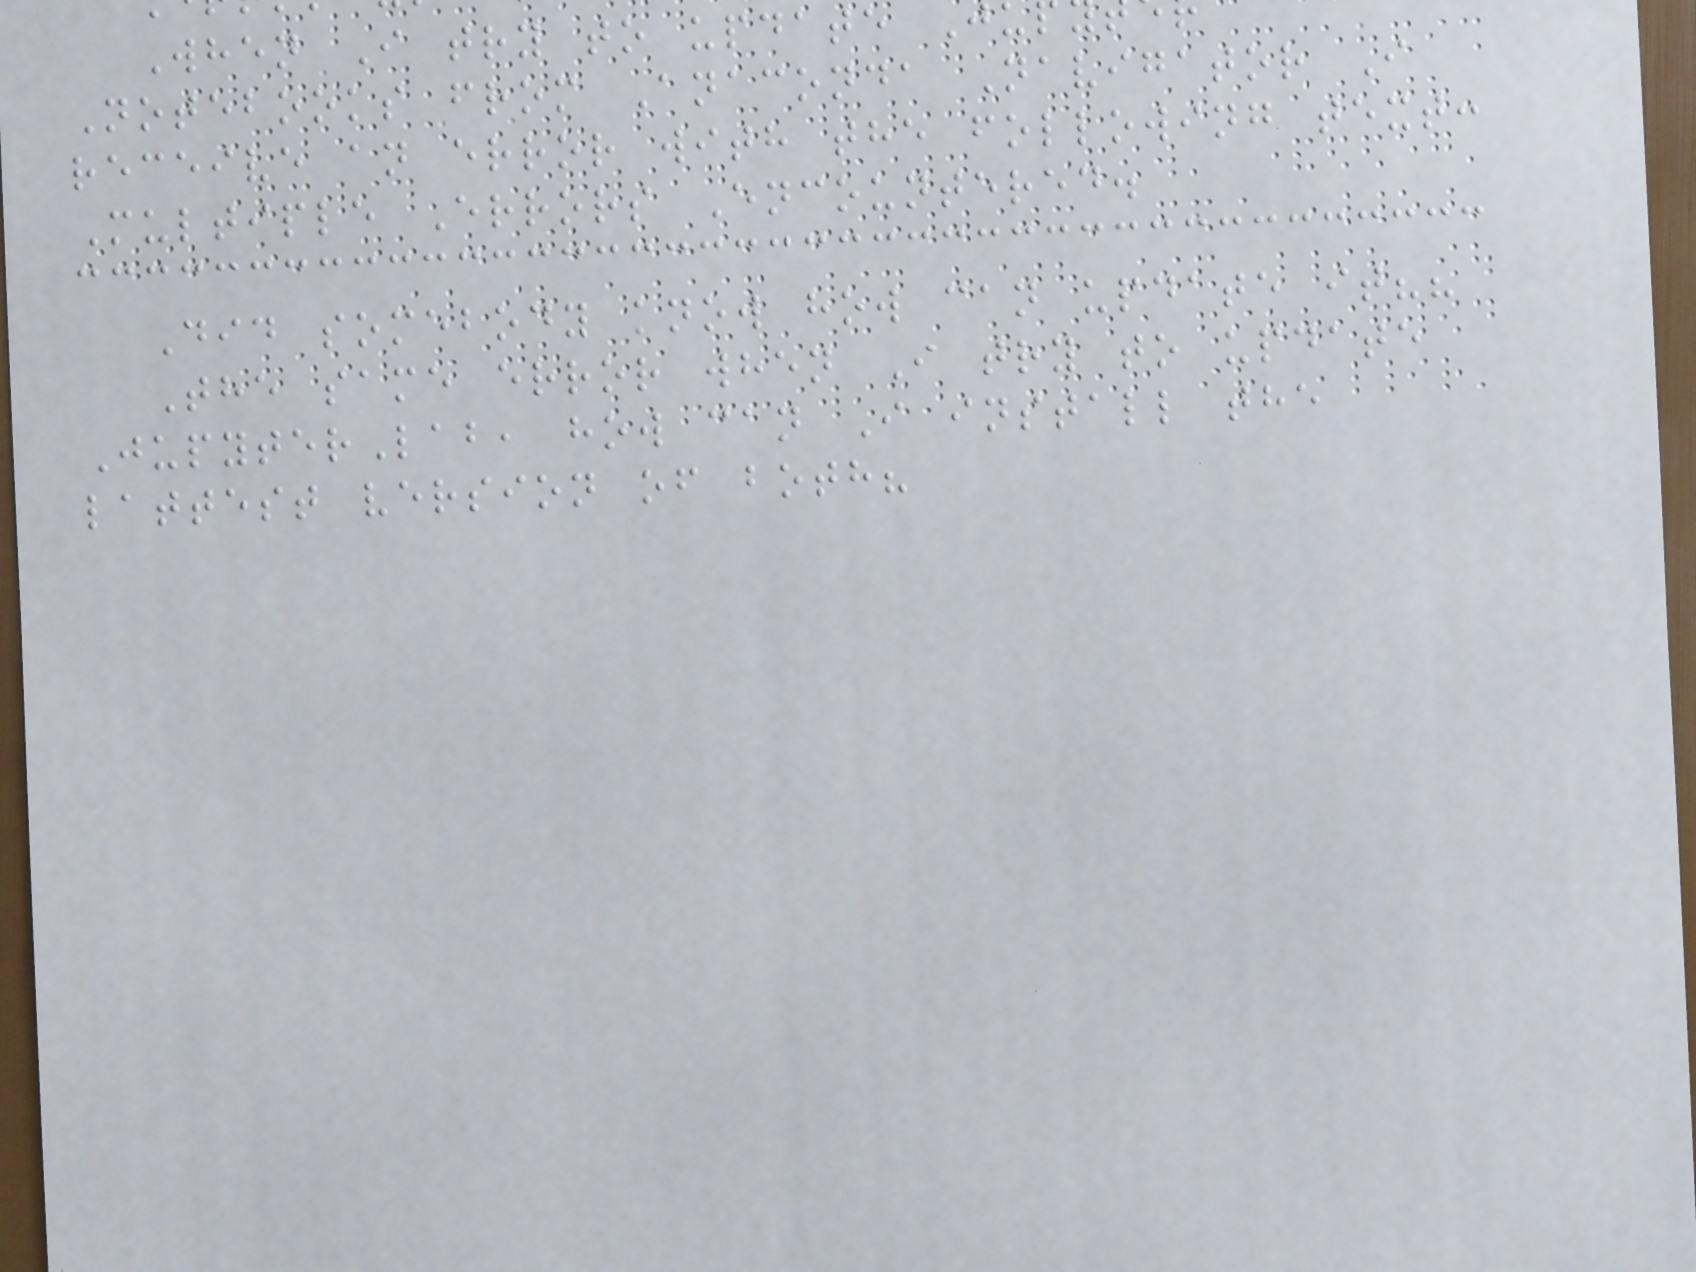When I try to update J
Notebooks from Anaconda Navigator I
receive an error with the following text:
Multiple Errors Encountered.
Did somebody know how can update it??
The same error when I try to update
JupyterLab, how can I install the
lattest version of both?
